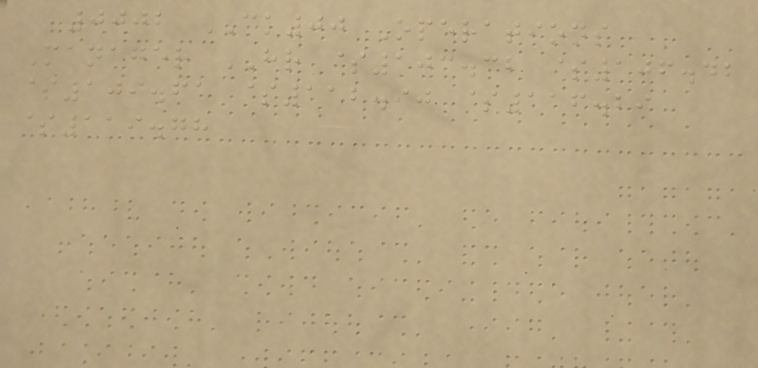0002 CK00 Operations
Manager HR $103.32 $106.42
$109.61 $112.90 $116.29
$119.78
